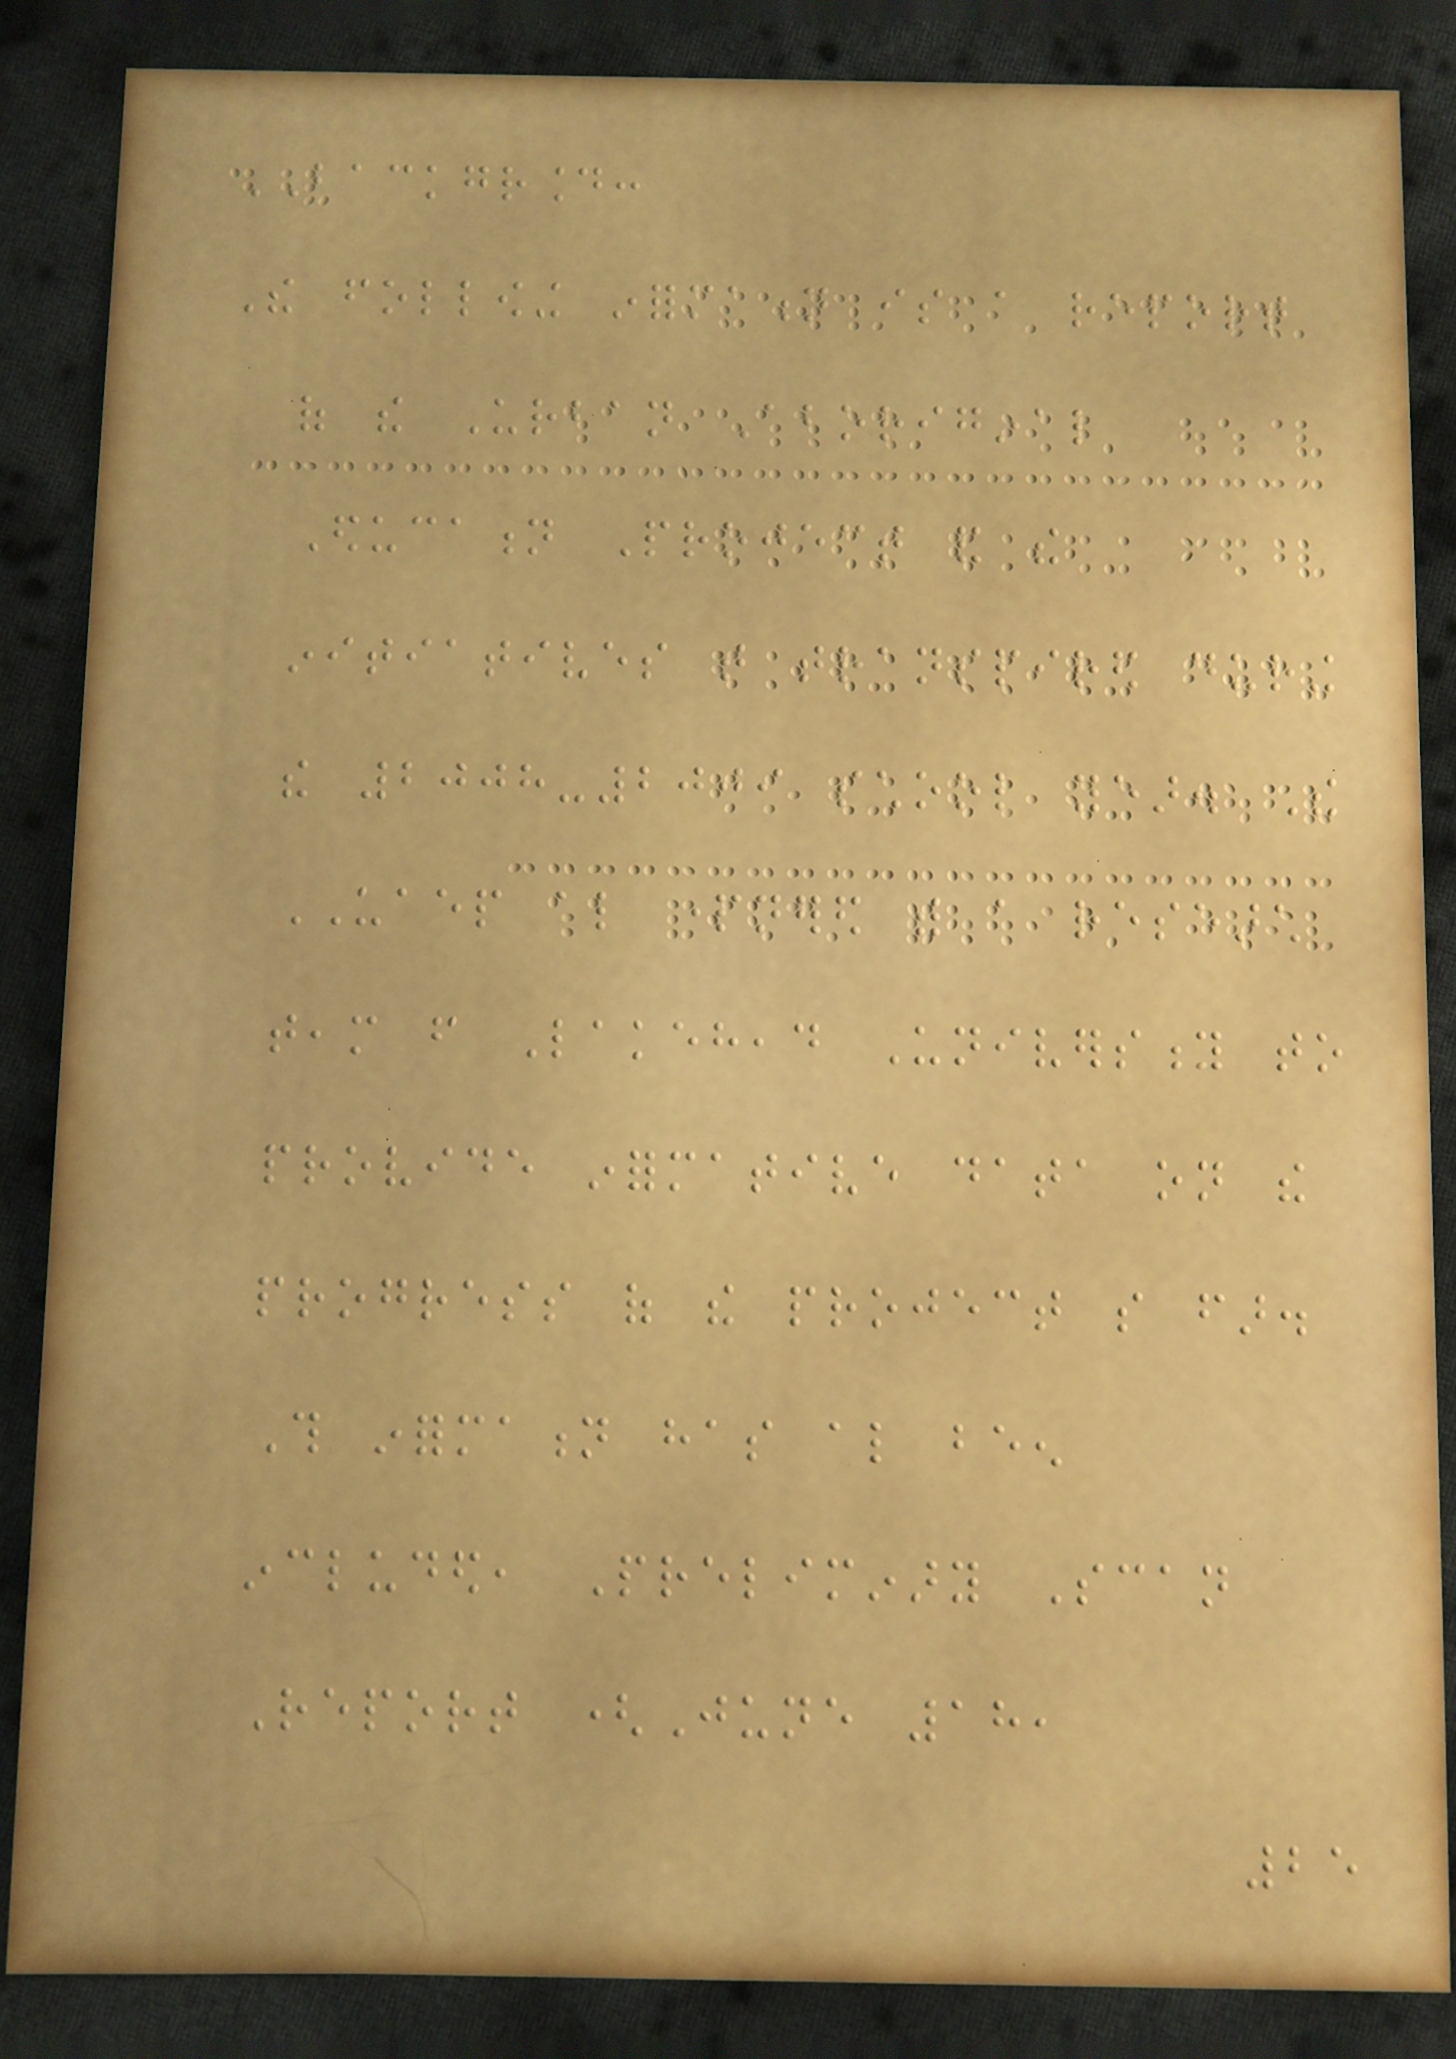BACKGROUND:
The following information is a report
of the Urban Aboriginal
Education Project and the
initiatives that transpired during
the 2008-2009 school year. The
UAEP also partnered with a research
team from Lakehead University to
provide informative data on the
progress of the project so far.
This information has also been
included, Preliminary Scan
Report (June 18,
25
